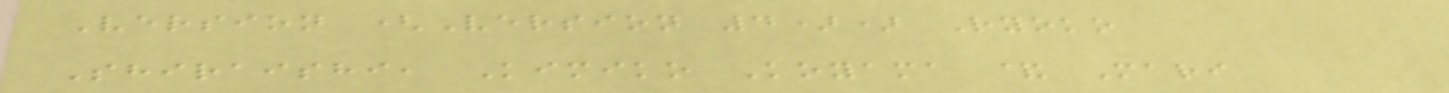Version (Version 4)) Ryoko
Shiraishi, Kimiko Koyama & Mari
